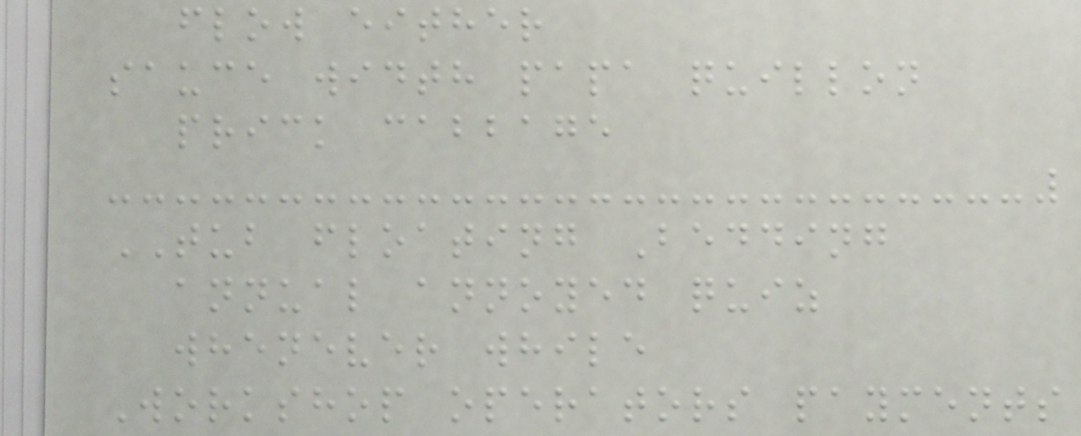flow either
sauce width papa quillon
prick cabbage
TUB floating Bedding
annual annoyed quiz
whenever while
Workshop operators payments
